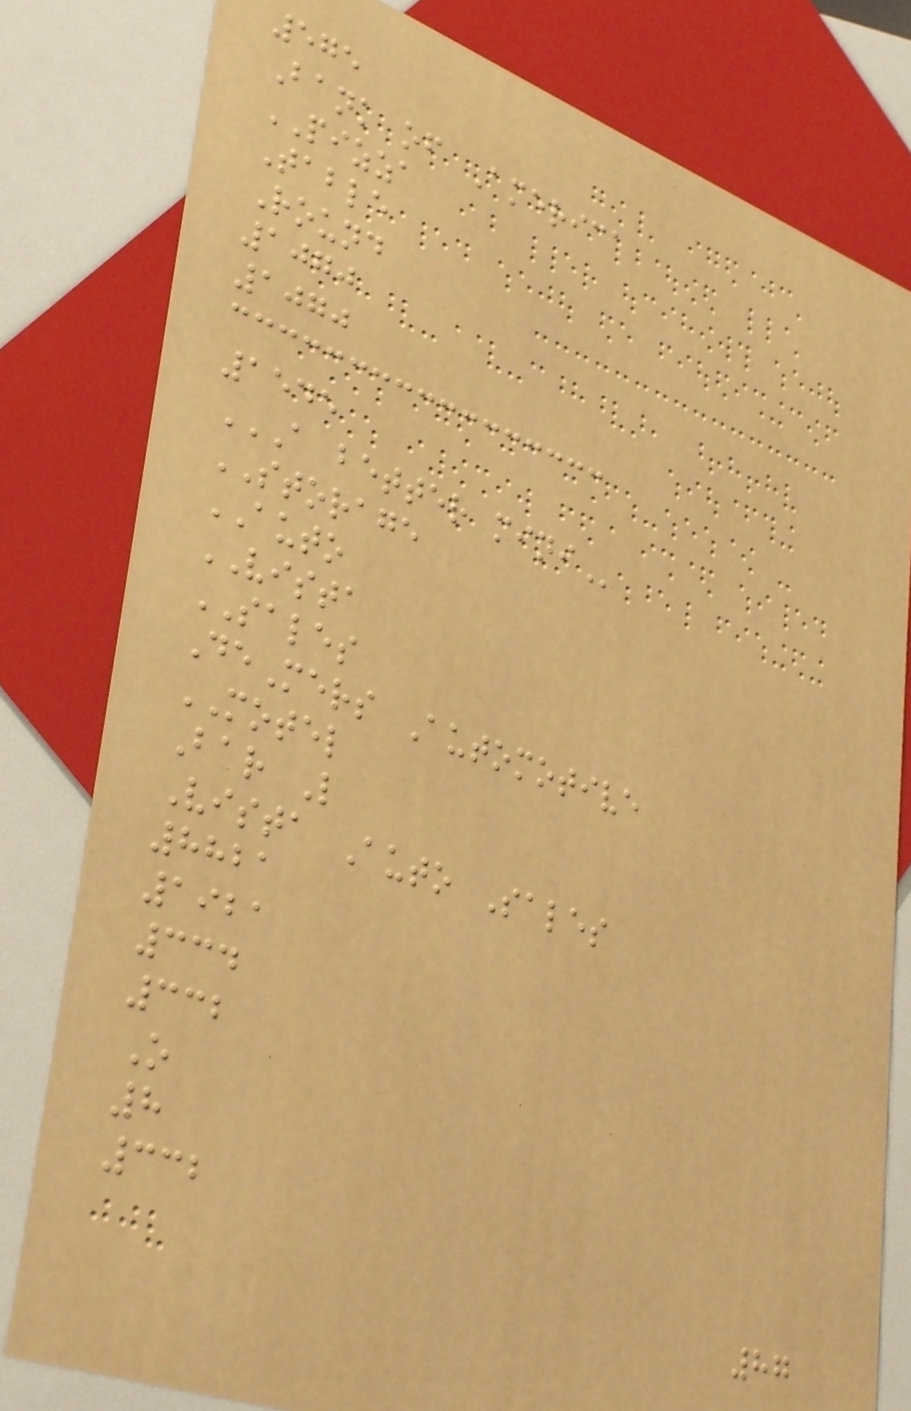575
Bank of America
PIZZA
Table
Round
1070
1070
1545
A BETTER MINI
STORAGE
AUTO
VISTA
SALES
DeMers Automotive
MOTEL
Bar L
Vista Auto Sales
8821
1921
334
332
O
8
332
87
